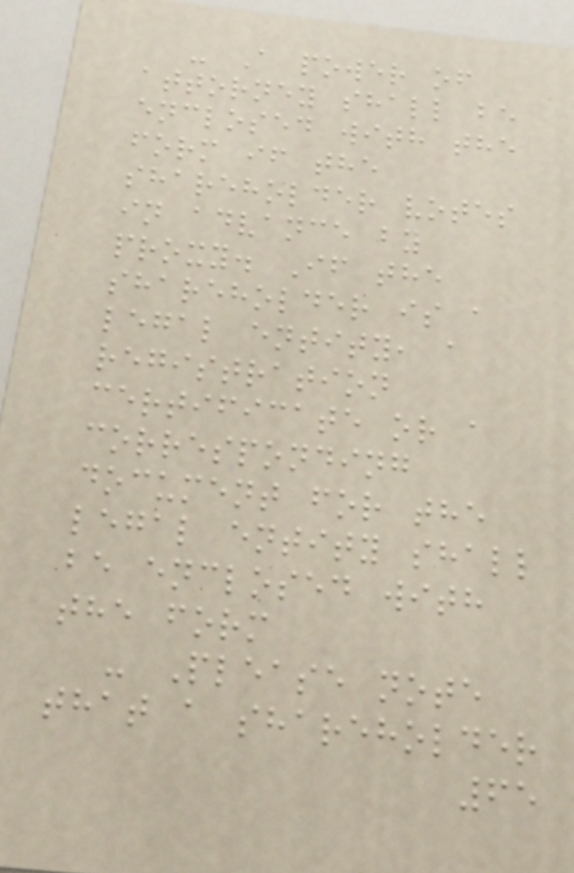- A power of
attorney shall be
enclosed with the
form if the
shareholder votes
in advance by
proxy. If the
shareholder is a
legal entity, a
registration
certificate or a
corresponding
document for the
legal entity shall
be enclosed with
the form
- Please note
that a shareholder
65
